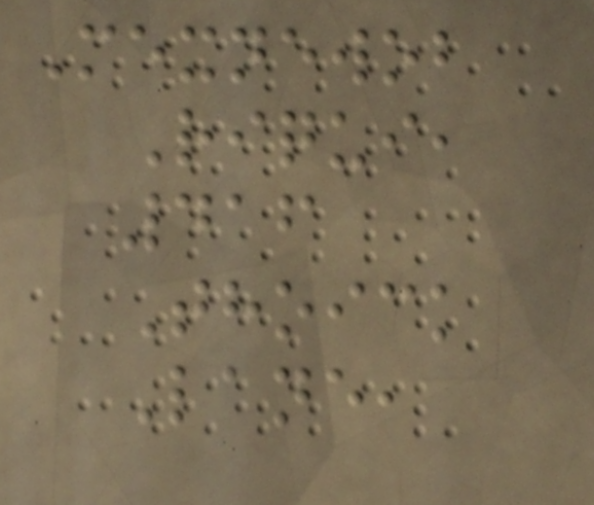Mexnewob
Riqui,
416
Thoick
Lane,
